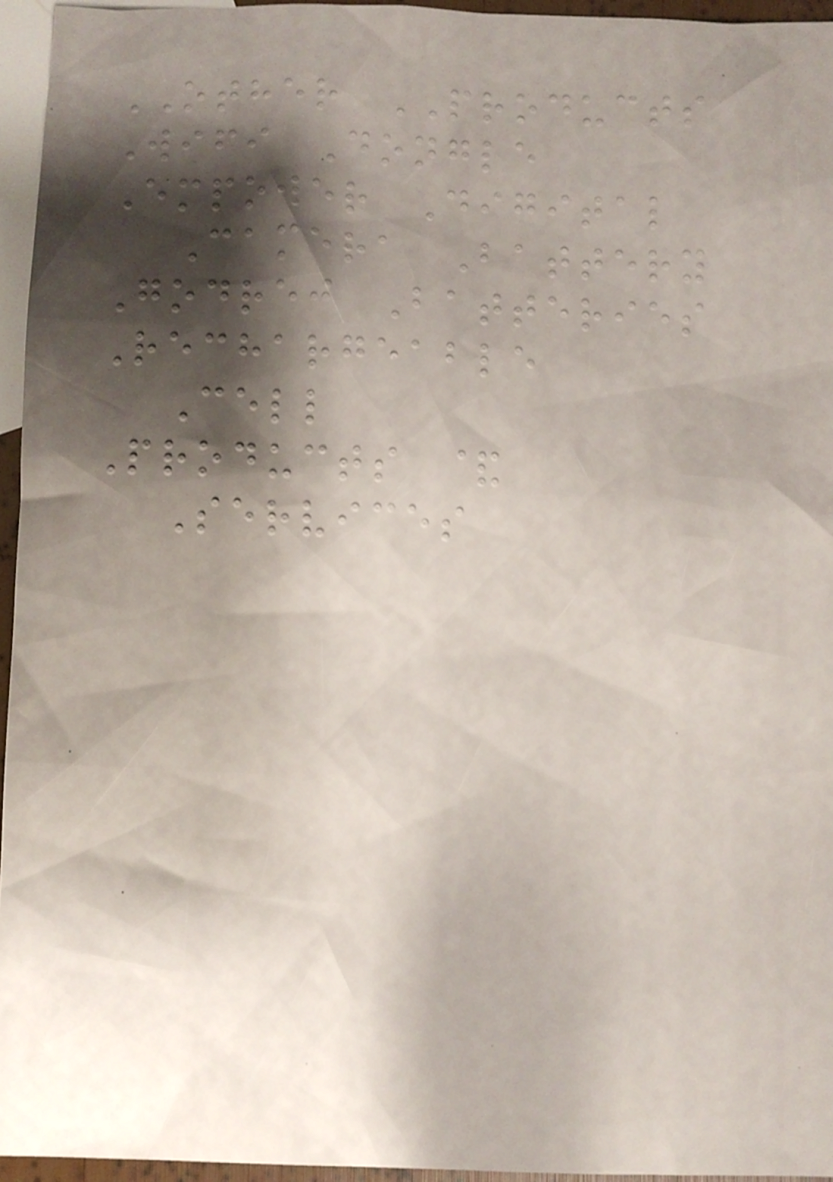OTHER PRODUCTS
Wifi Dongle
Empower Digital
Camera Battery
Godrej Batteries
Rechargeable
Cell
Products &
Services
